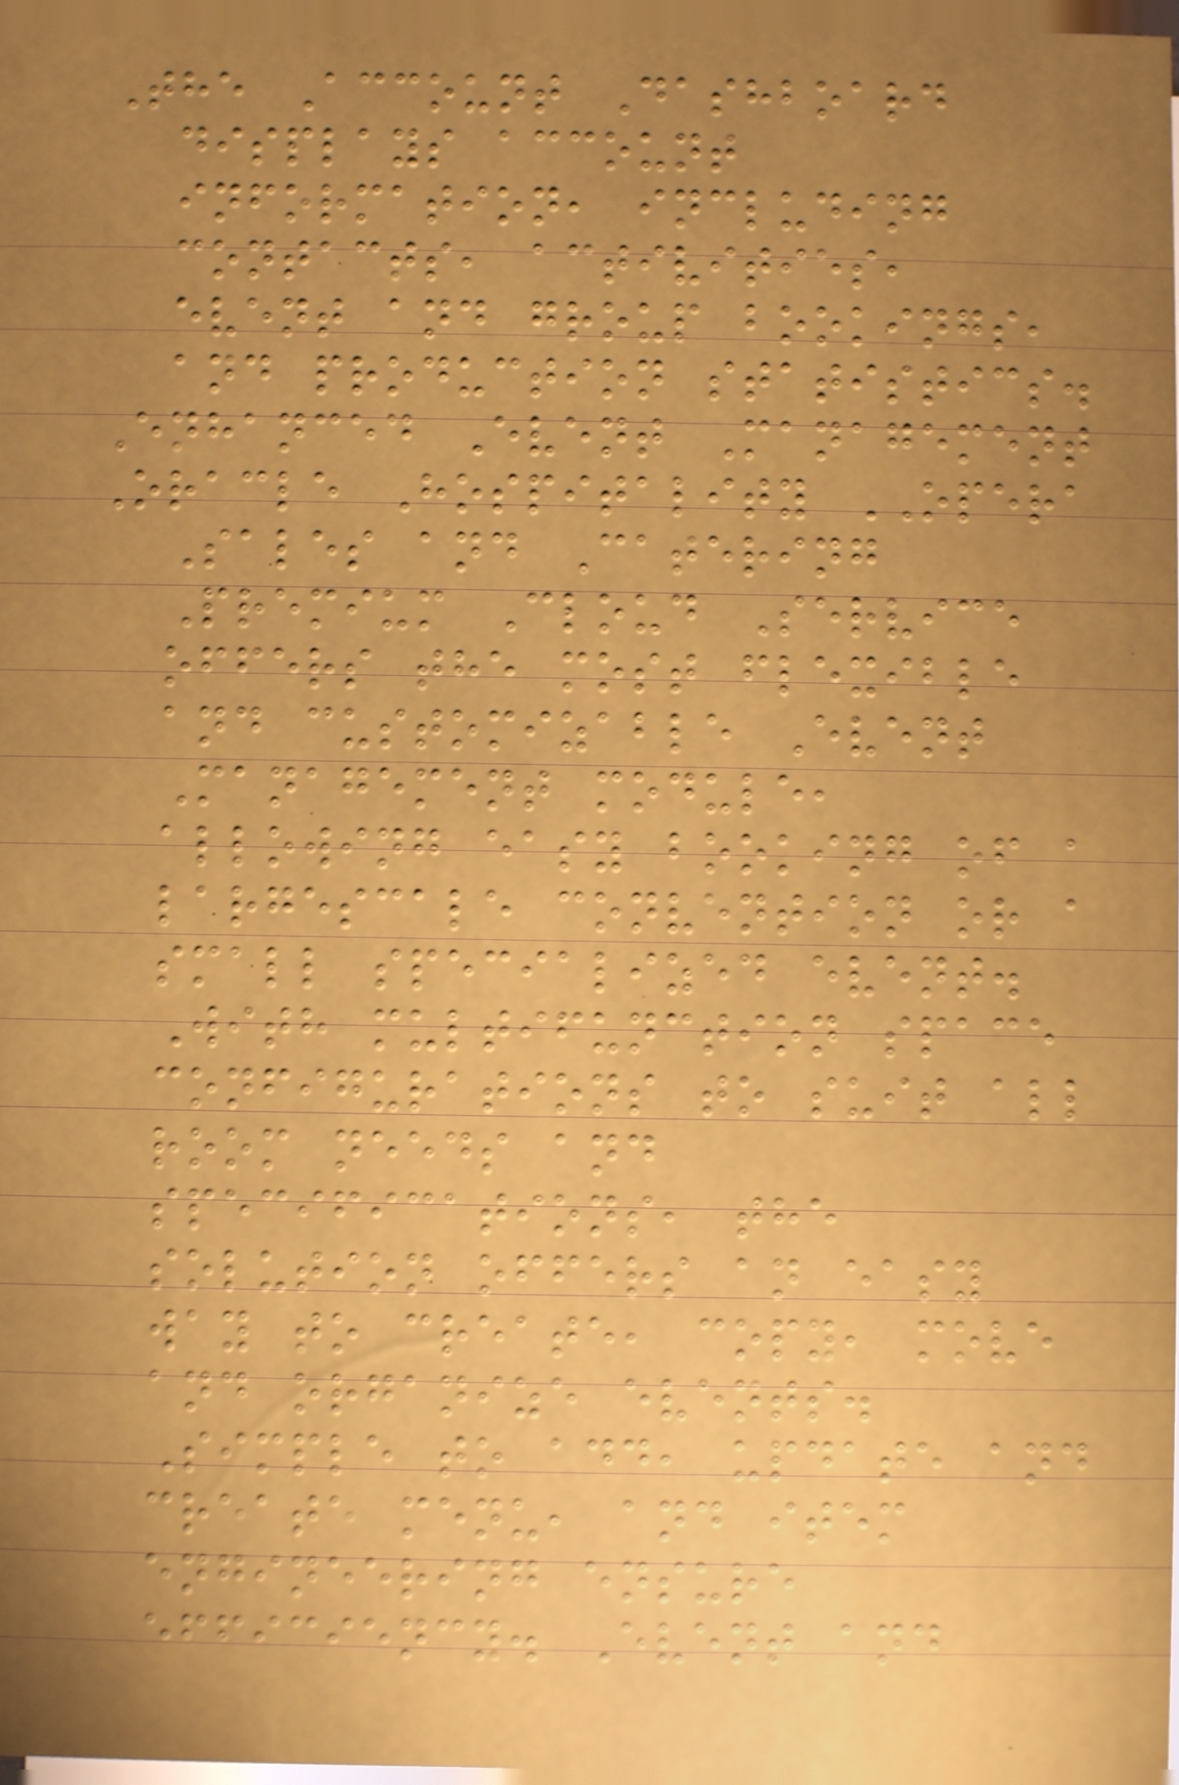The Account Dashboard
displays account
information, including
contacts, activities,
event and group bookings,
and production statistics.
Enhanced Event Management
Oracle Hospitality OPERA
Sales and Catering
Premium Cloud Service
offers the most flexible
and customizable Event
Management module,
allowing easy booking of a
largescale convention or a
small specialized event.
With multifunction space
configurations to suit all
room needs and
specifications, the
solution offers an easy
way to create, copy, move
and organize events.
Simple to add, update and
create menu, and item
engineering ensure
efficiency. Event and
